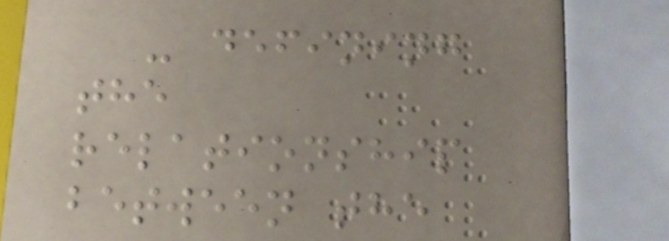- defining
the
relationship
between the
